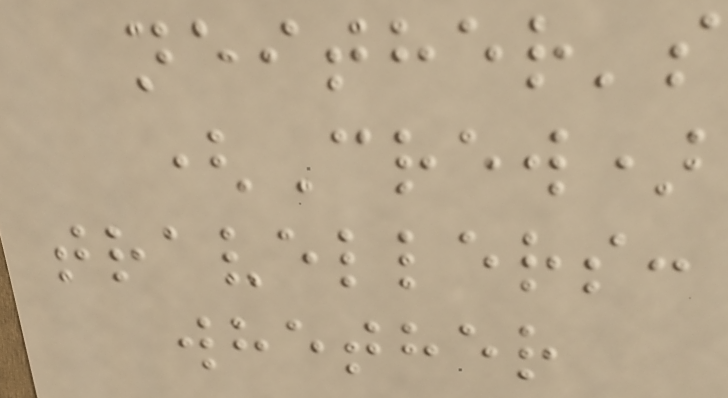neither's
(Crew)
travellers:
whether
